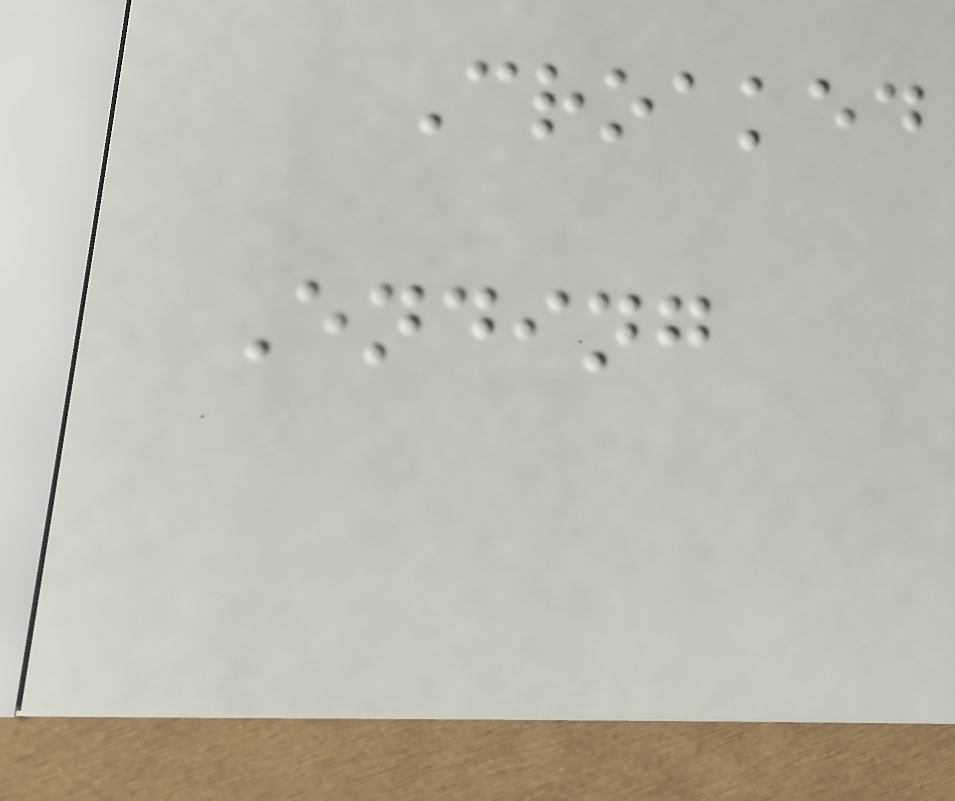Croaked
Ending
